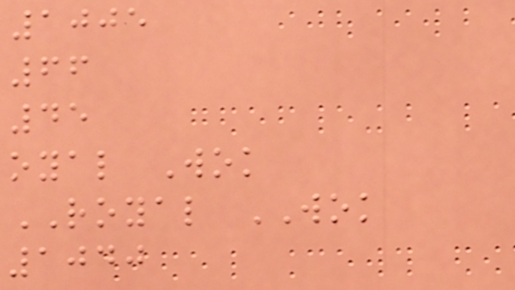1005
66
45
oyal Wok
ROYAL WOK
1040
